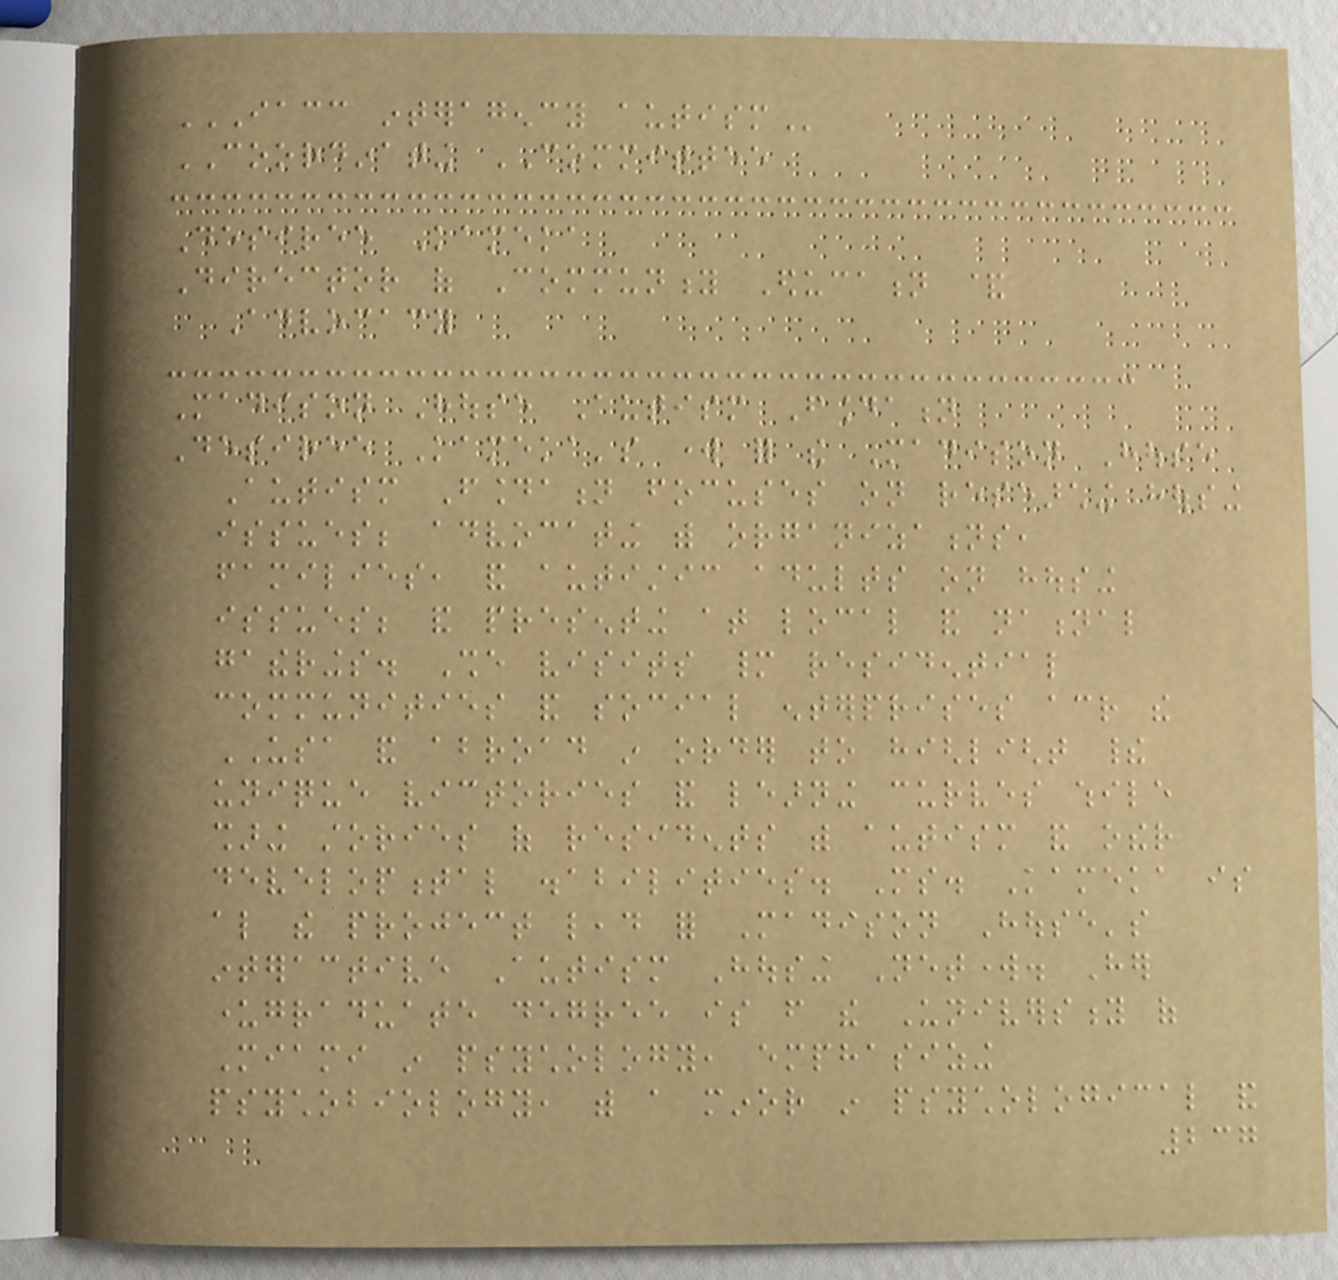IACC INTERAGENCY AUTISM
COORDINATING COMMITTEE
Desiree Kameka
Director of Community Education &
Advocacy
Madison House Autism Foundation
Desiree Kameka's work for the Madison House
Autism Foundation focuses on researching housing
issues; advocating with organizations,
families, and autistic adults on housing
issues; and presenting at local and national
gatherings. She visits many residential
communities and social enterprises across the
USA and abroad in order to highlight their
unique victories and learning curves while
sharing stories of residents with autism and other
developmental disabilities. Ms. Kameka is
also the project lead for Madison House's
interactive Autism Housing Network. Her
undergraduate degree is from the University of
Miami in psychology, emphasizing
psychobiology, with a minor in psychological and
237
